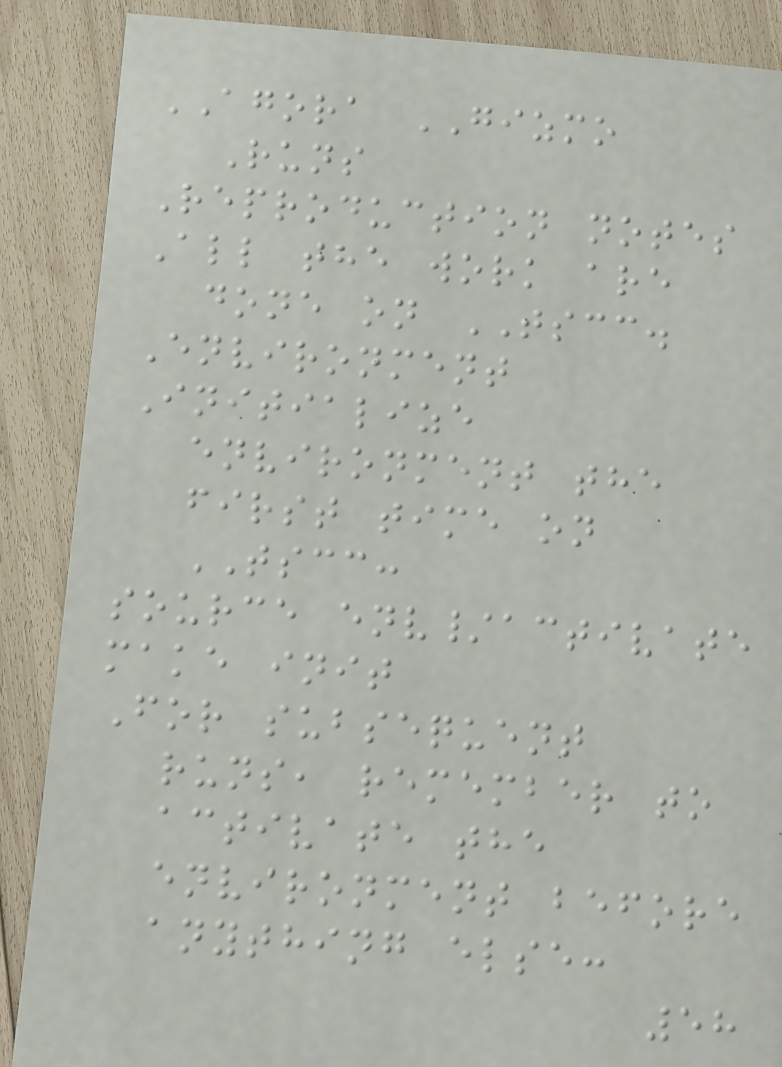AGORA GIZMO
Runs
Reproduction notes
All the work are
done on TSCC.
Environment
Initialize
environment the
first time on
TSCC:
source env/activate
make init
For subsequent
runs, remember to
activate the
environment before
anything else:
58
